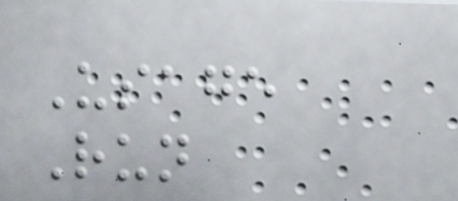Usage
Run
